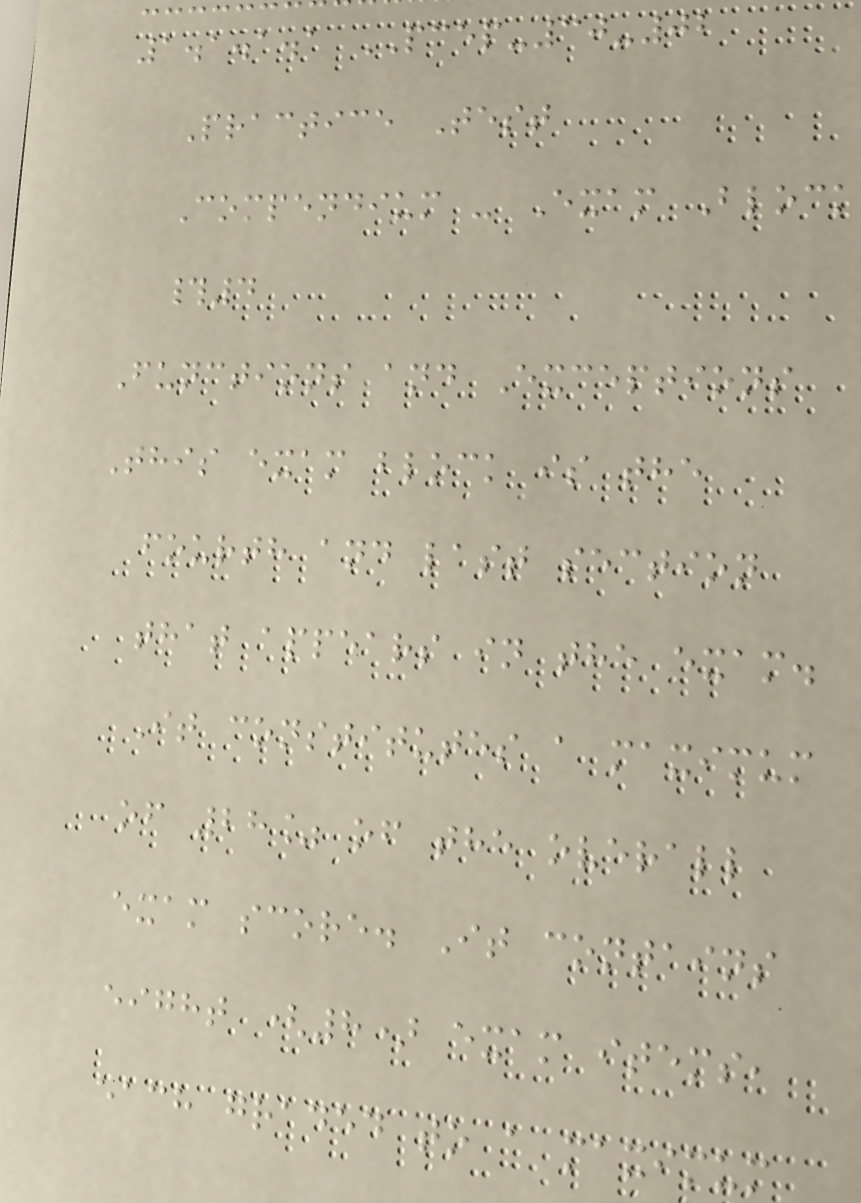1.1.1.1 PCEP-30-02
Practice Test
Compendium - Exam Block
#4
Functions and Exceptions
This exam block is the
fourth and last section
that appears in the exam.
It constitutes a maximum
of 28% of the overall
exam score. It contains
eight (8) exam items,
each graded to a maximum
